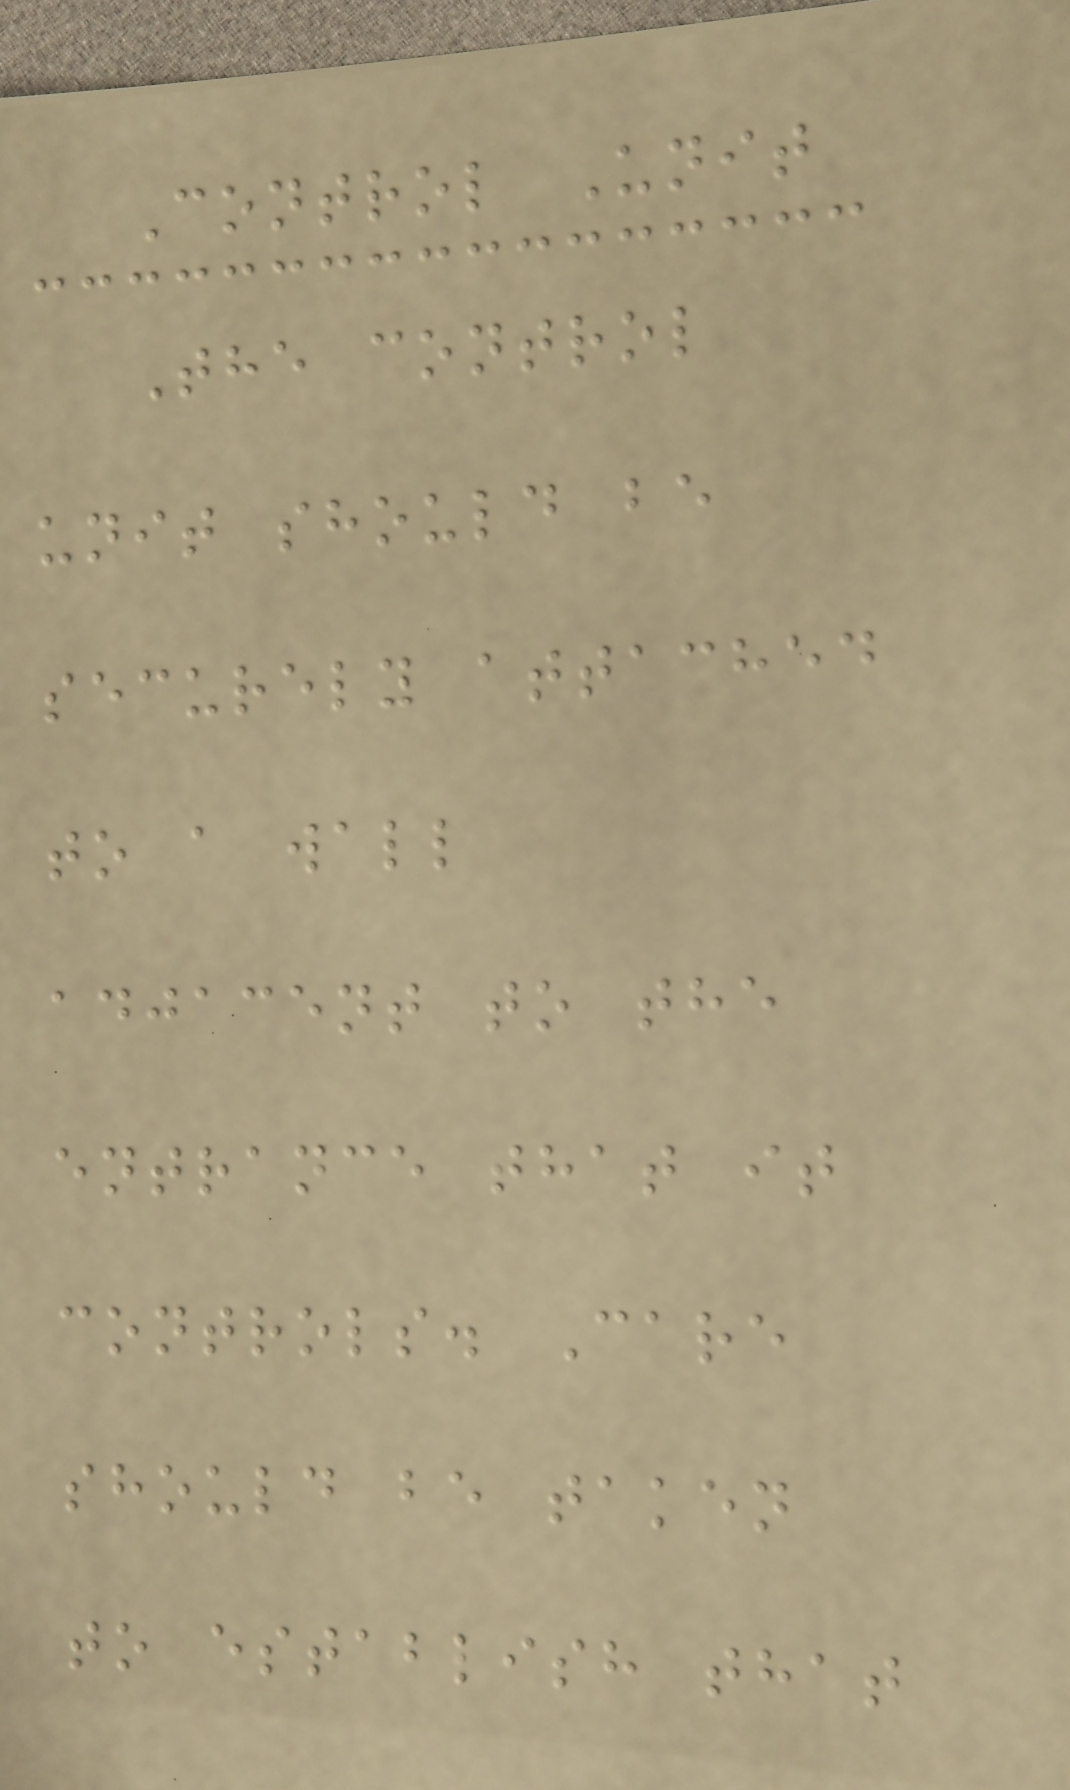Control Unit
The control
unit should be
securely attached
to a wall
adjacent to the
entrance that it
controls. Care
should be taken
to establish that
